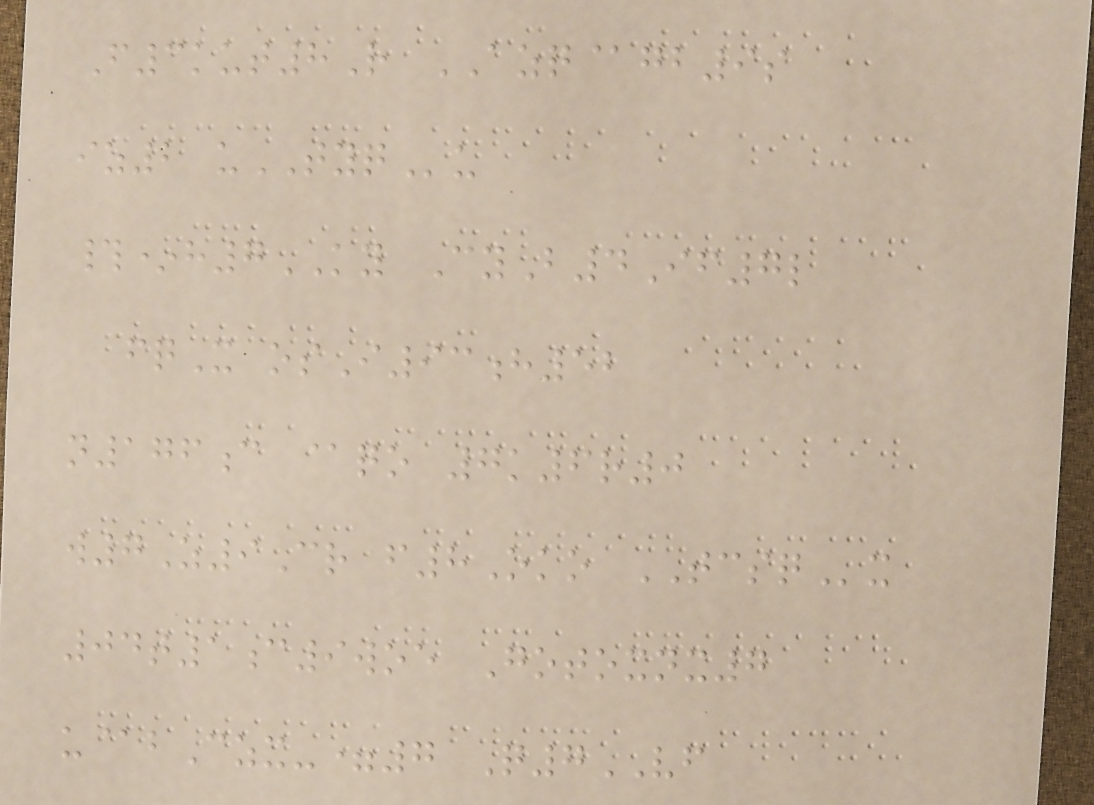F3kut8R AZQ@gb9s
iz2 uTYQu
#*h7KY CyB4If7l
fqX osI93h52
n176c @qo 7k6r0
w7Z9Cr f8Oko TCSQx
04t1c9woe Gotoxnx7
u@bCzx-=7 Q7VF
